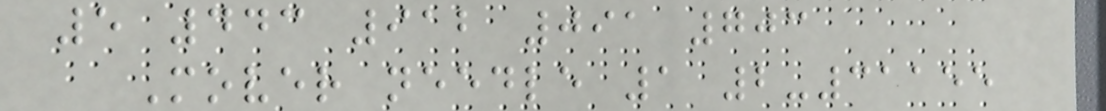5 443 912 091 703
Mover needle 1 2-31155
